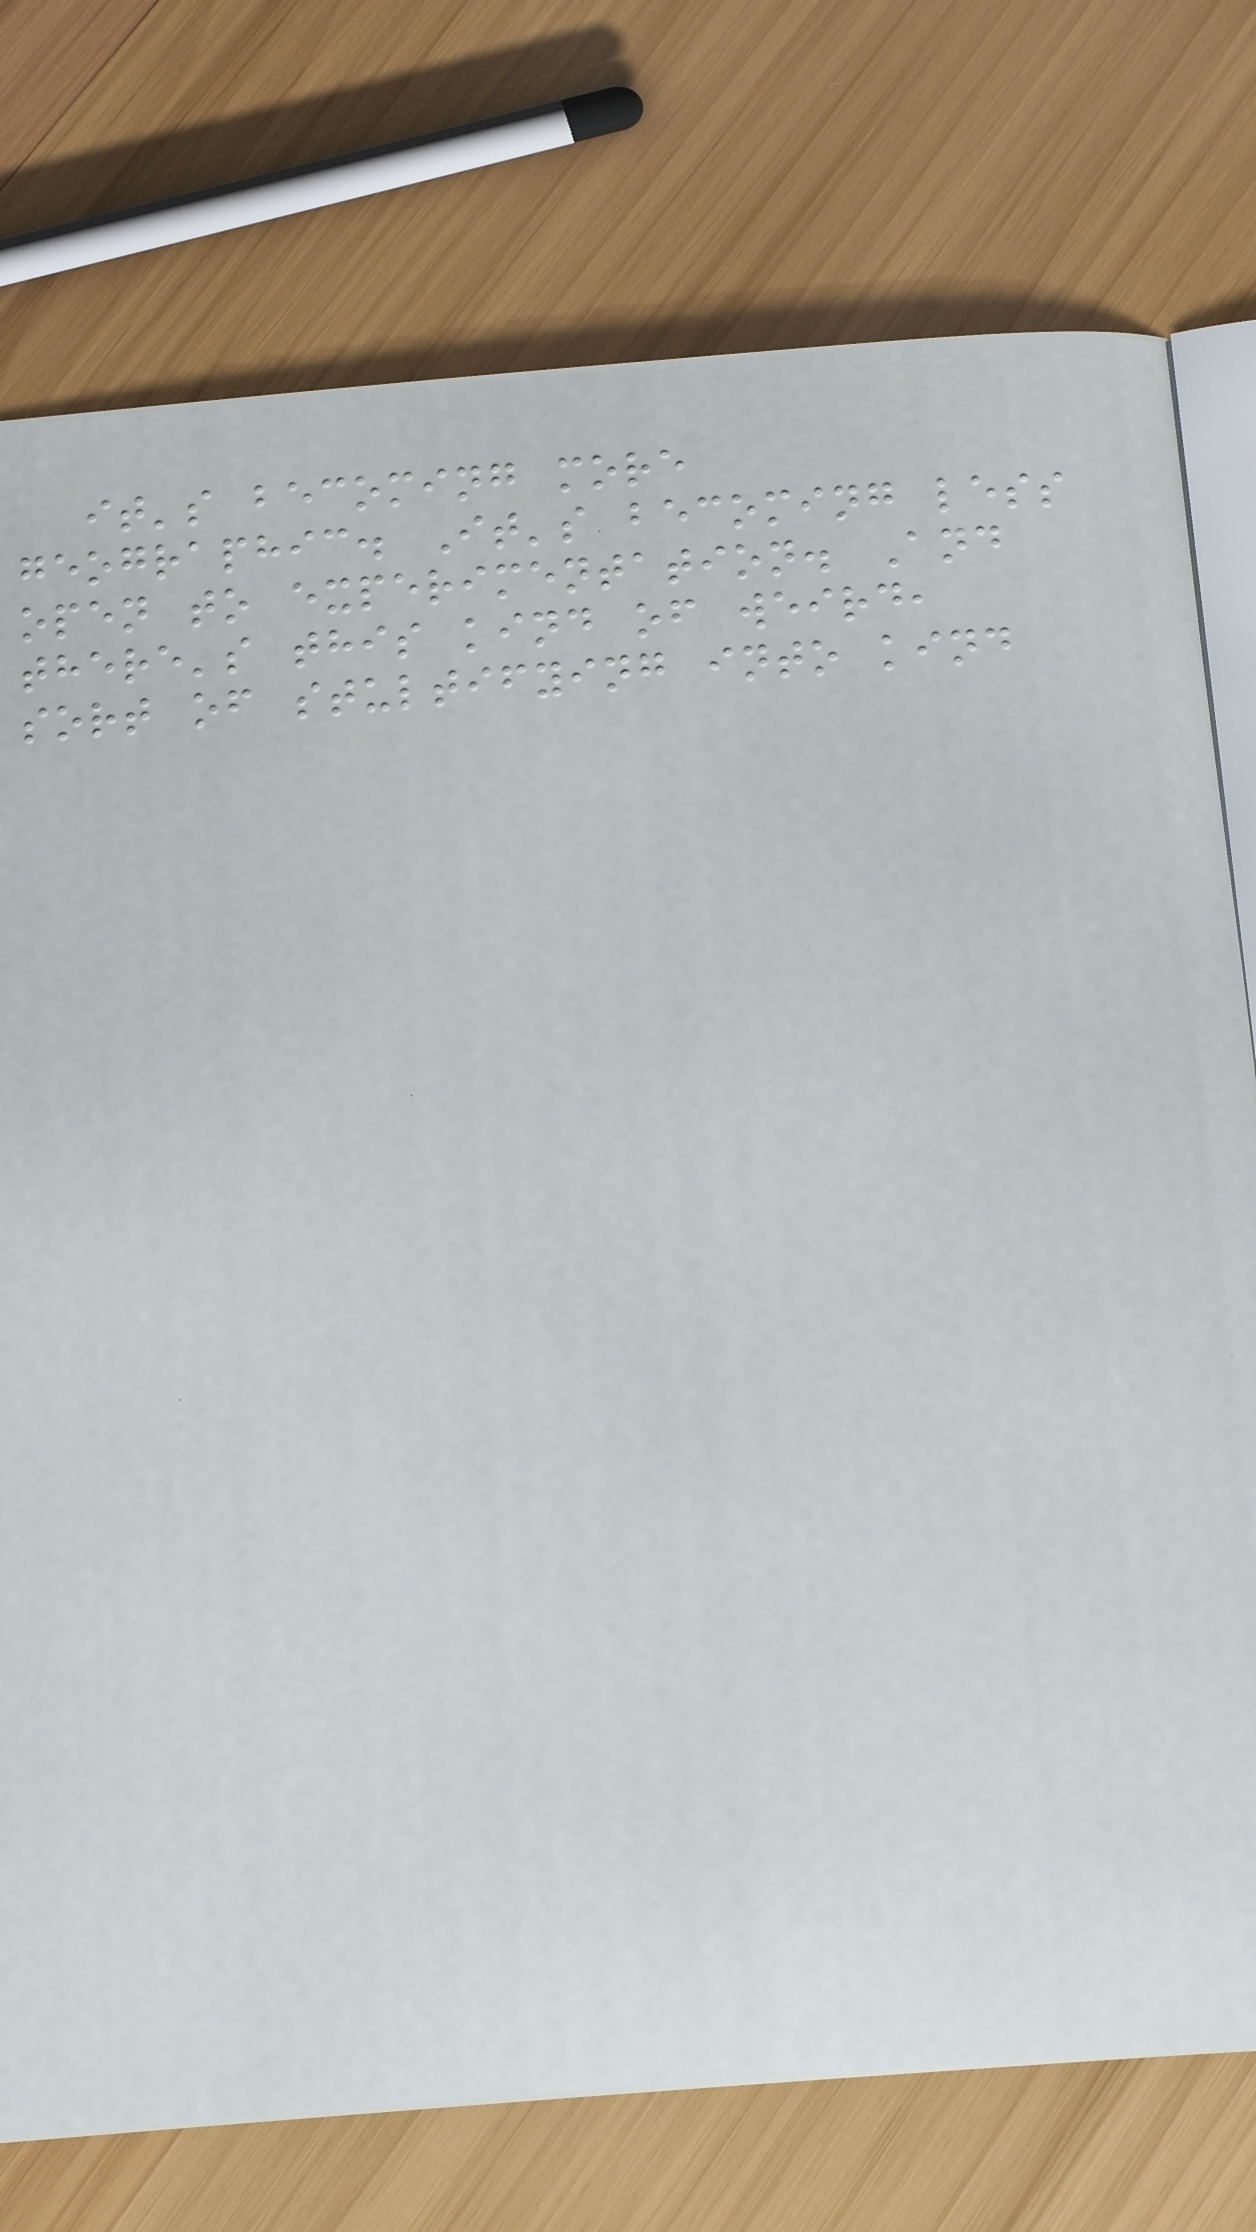it's becoming more
geographic. It's becoming less
open to experimentation. And
there's this kind of weird,
sort of stultifying into kind
